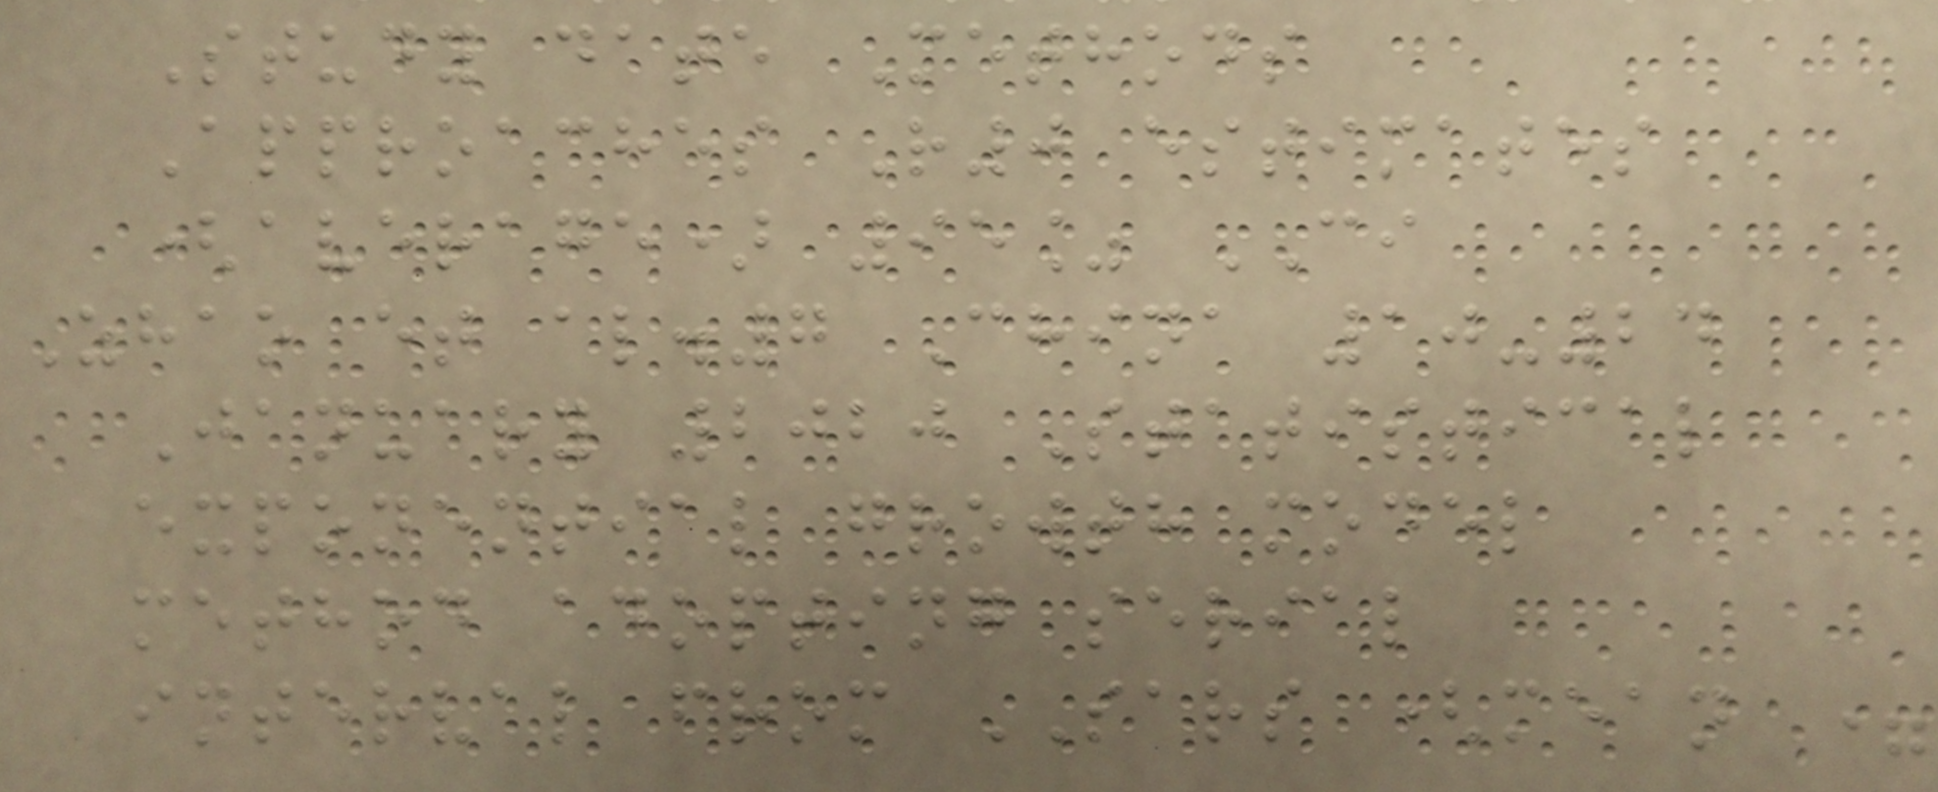Study date Methods
Approaches R0 estimates
(average) 95% CI
Zhao et al.7 China 10-24
January 2020 Statistical
exponential growth model
method adopting serial
interval from SARS (mean =
